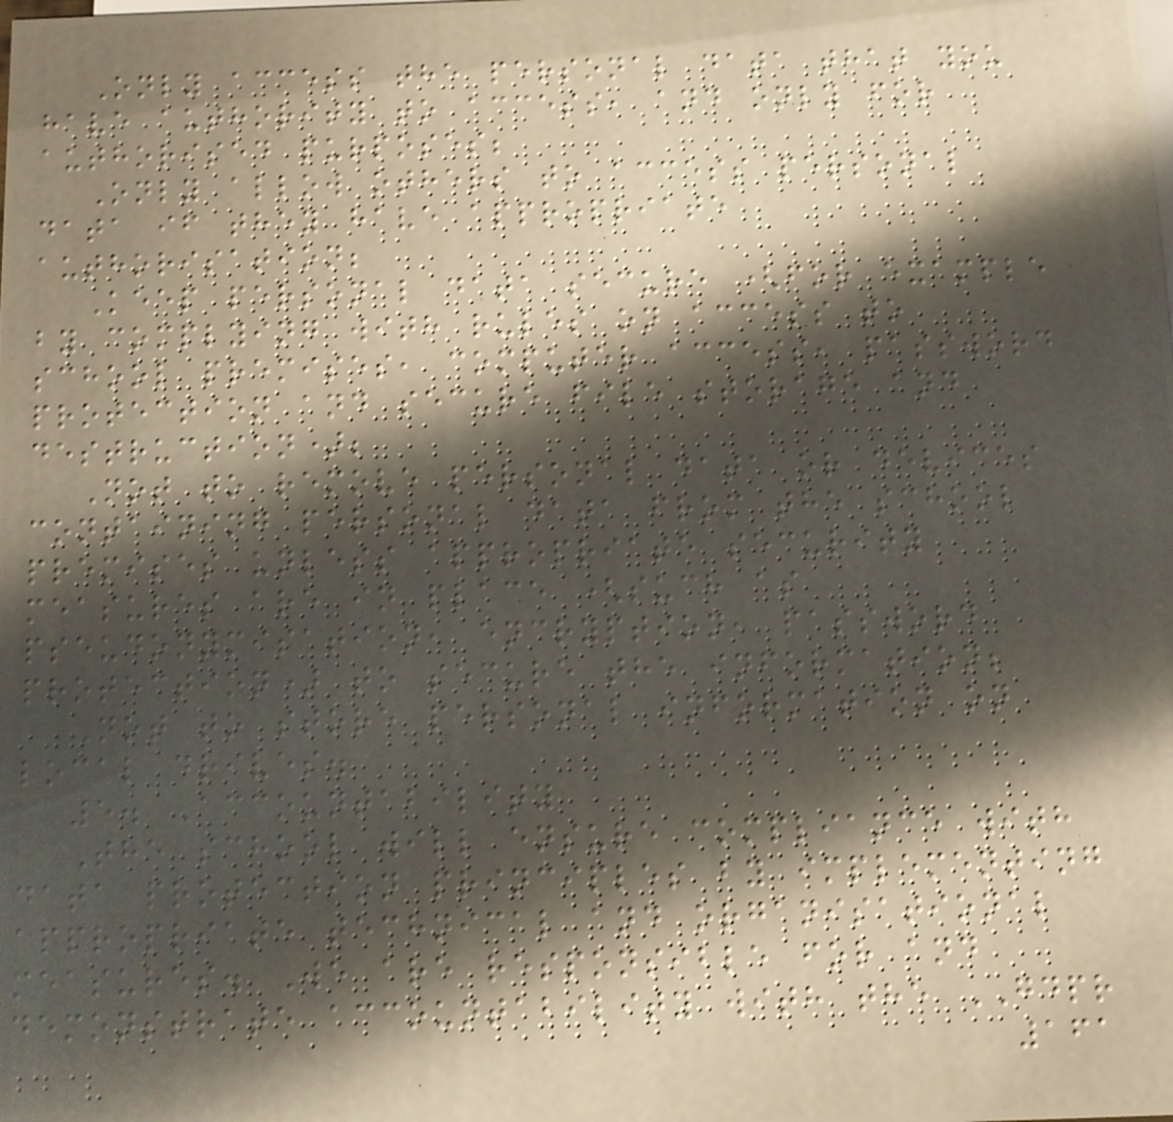Only access the personal data that you
have authority to access, and only for
authorised purposes;
Only allow others to access personal
data if they have appropriate
authorisation;
Keep personal data secure (for example
by complying with rules on access to
school premises, computer access, password
protection and secure file storage and
destruction);
Not to remove personal data or devices
containing personal data from the school
premises unless appropriate security
measures are in place (such as
pseudonymisation, encryption, password
protection) to secure the information;
Not to store personal information on
local drives.
5. Accountability
The school will ensure compliance with
data protection principles by implementing
appropriate technical and organisational
measures. We are responsible for and
demonstrate accountability with the GDPR
161
